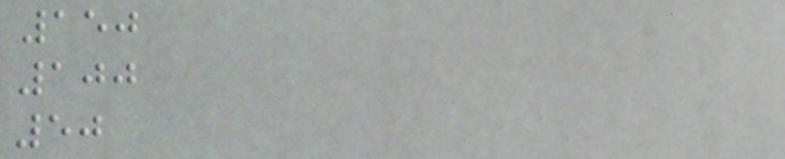150
100
50
